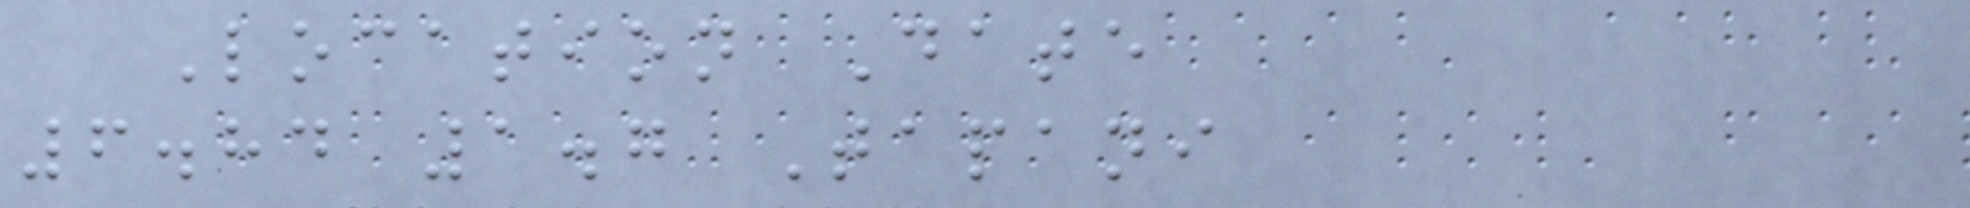Location Date
6.84 1.7 Tapani
